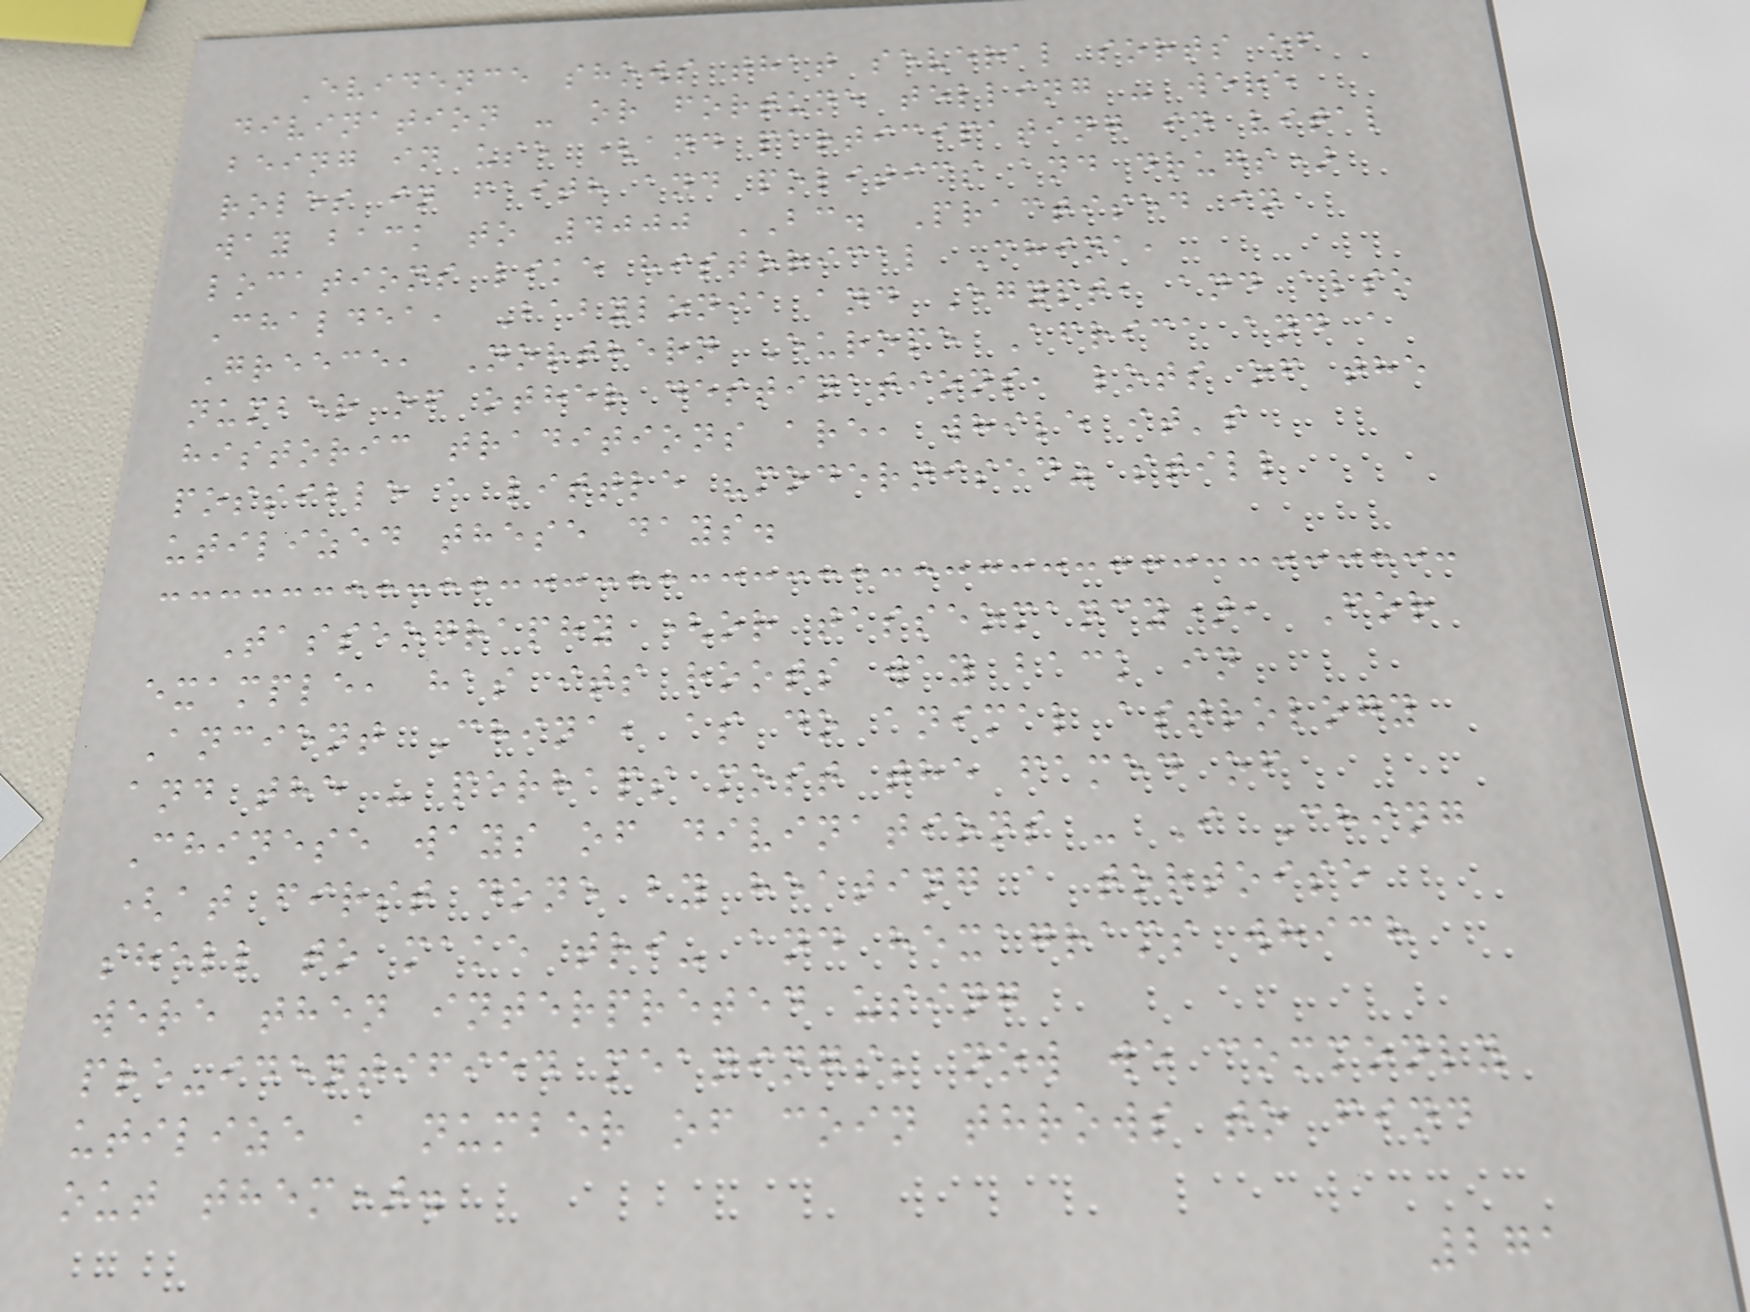Evidence shows that several sorts of
divination - or fortune telling - were
being in use (and participating in vital
roles in faith and politics and drugs)
way back to 4000 BC. Practised in
locations like historical China,
Chaldea, Babylonia and Egypt, and also
Greece, Northern Europe Africa and a
number of other destinations, lots of the
historic traditions are, while it's
possible a little "modernised" still
utilized these days.
Tasseography (or tasseomancy), For
example, has its roots way back in
Ancient China, as do animal astrology
and the - perhaps most the famed of
Chinese ways of divinations - I Ching
(at first done by heating a tortoise
shell to make tri- and hexagrams which
were then interpreted using
pre-identified meanings; now we commonly
utilize a number of coin throws to find
out them).
271
